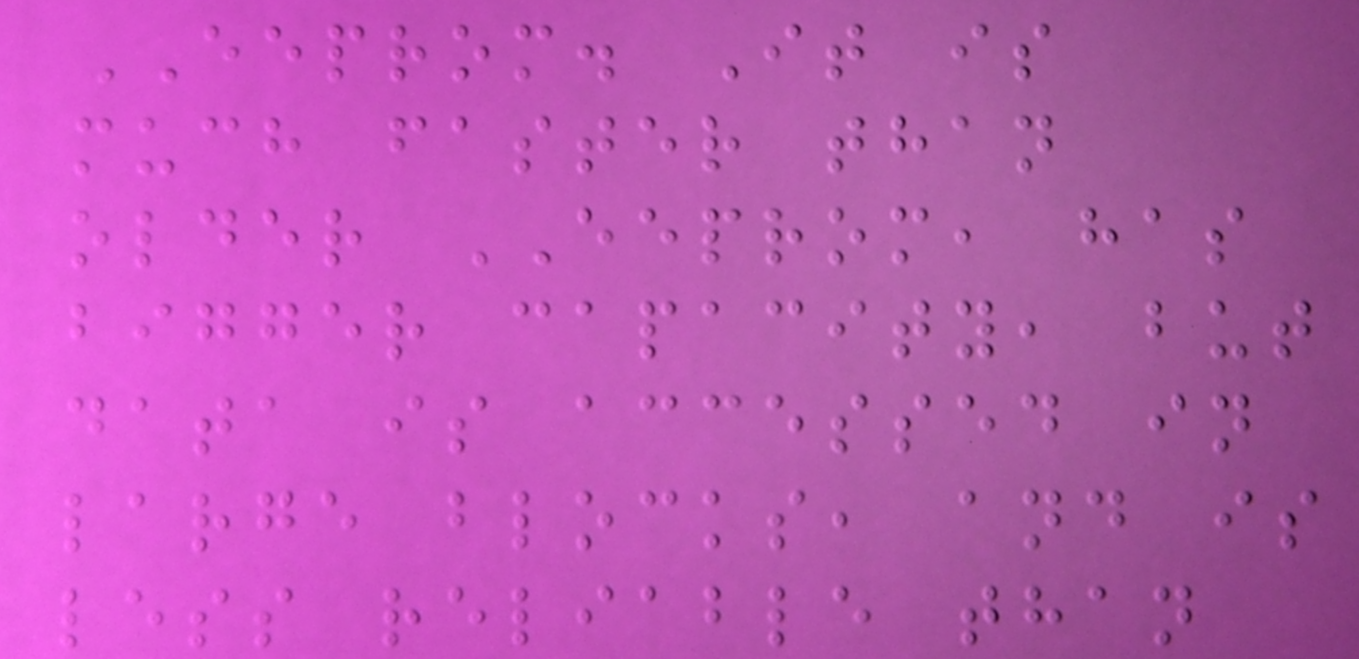EEPROM. It is
much faster than
older EEPROM, has
bigger capacity, but
data is accessed in
large blocks, and is
less reliable than
